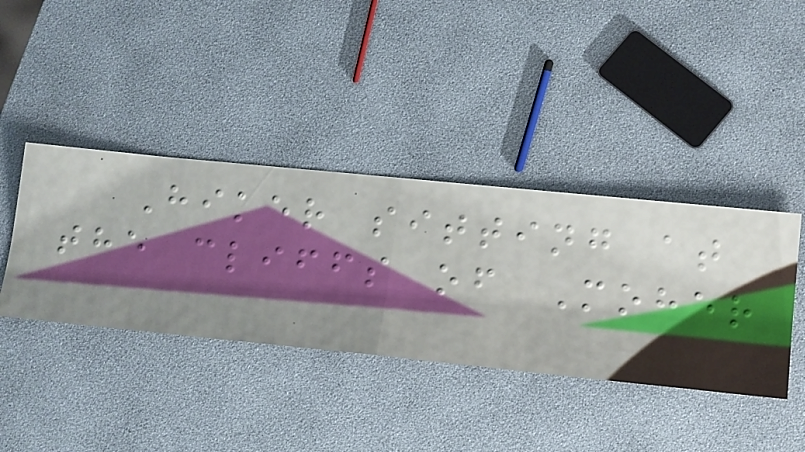Hiker sitting at
the cliffs of Moher
